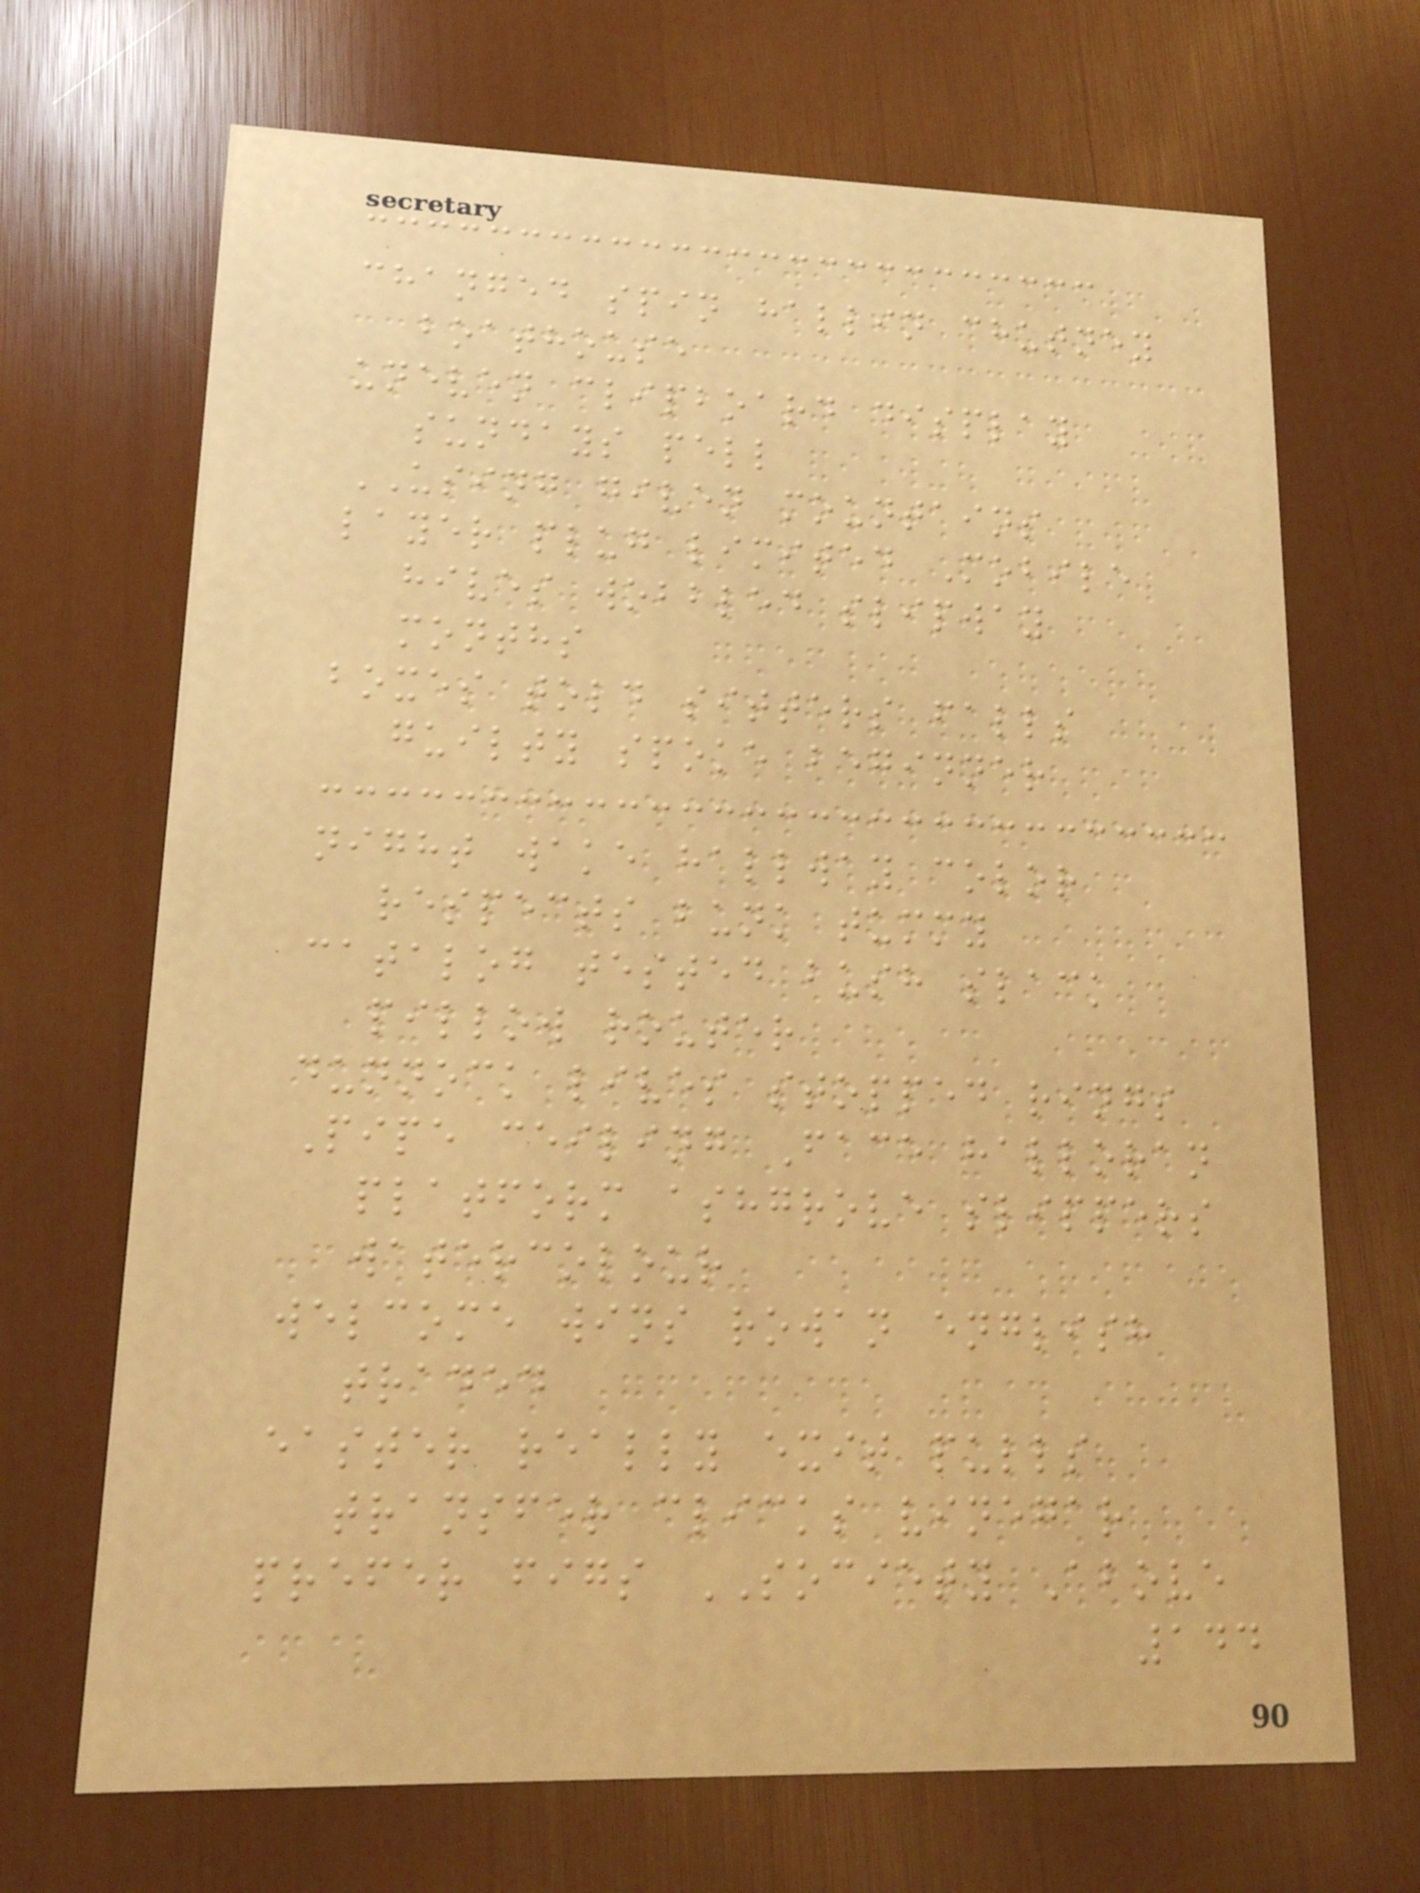changed spin hallin chutney
boathouse
uneven clipboard display
sundays pell
USING given mountains
layer plug limited Mobile
hives wobbled slipway
months
boxes told sitters falls
guilty spoke beginner
night wake hallway color
respects bunk tummy
catalog tested bush slack
pillow router
dunnock lives stopped rings
Pipe ceiling Face halloran
platform ashgrove slippers
watercolour
welcome wins rowan english
traded
easter really exit pulls
transfer clicks vinegar
prefer figs SOCIETY Above
144
